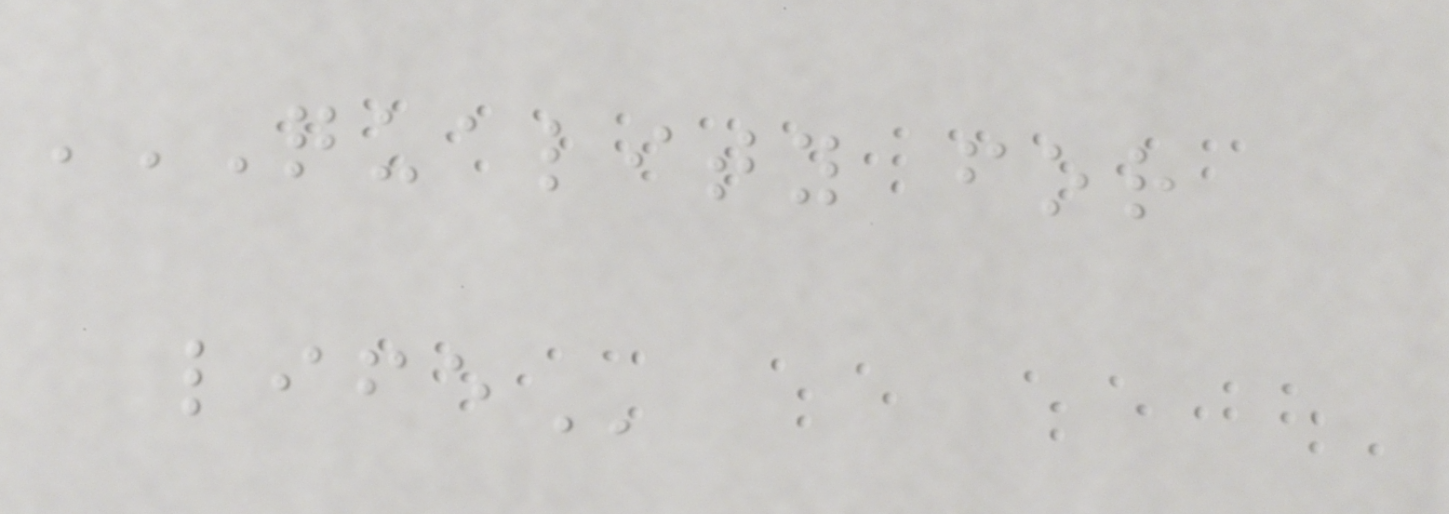QUALITY FOR
LIFE
